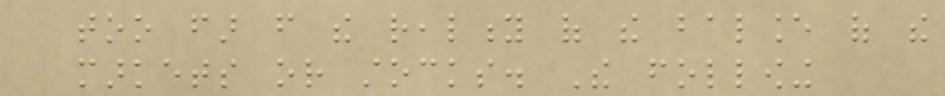too far from the reality of the balance of the
markets or stocks. The following
